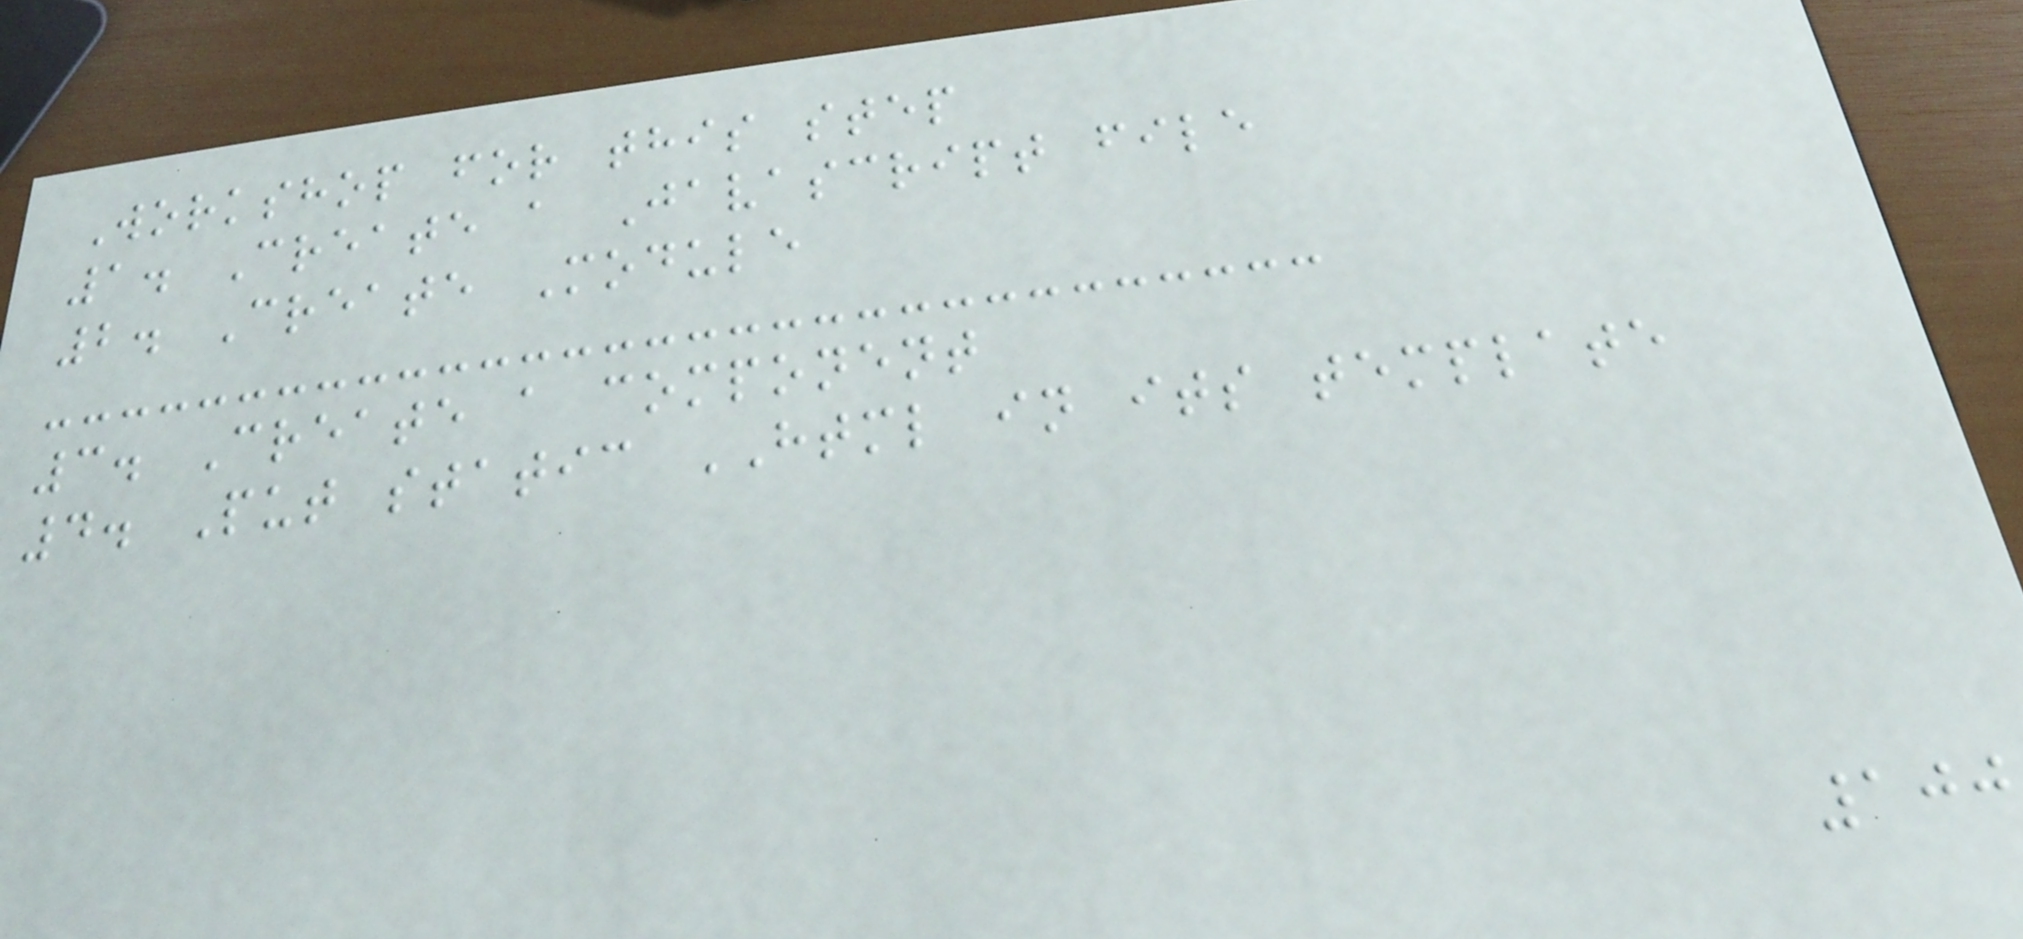Workshop for this step
1. Create a Javascript file
2. Create Module
3. Create a component
4. Put static HTML in its template
100
